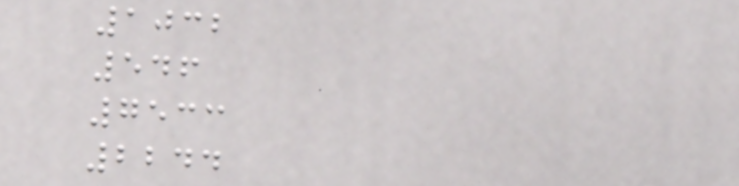1032
546
7533
2244
